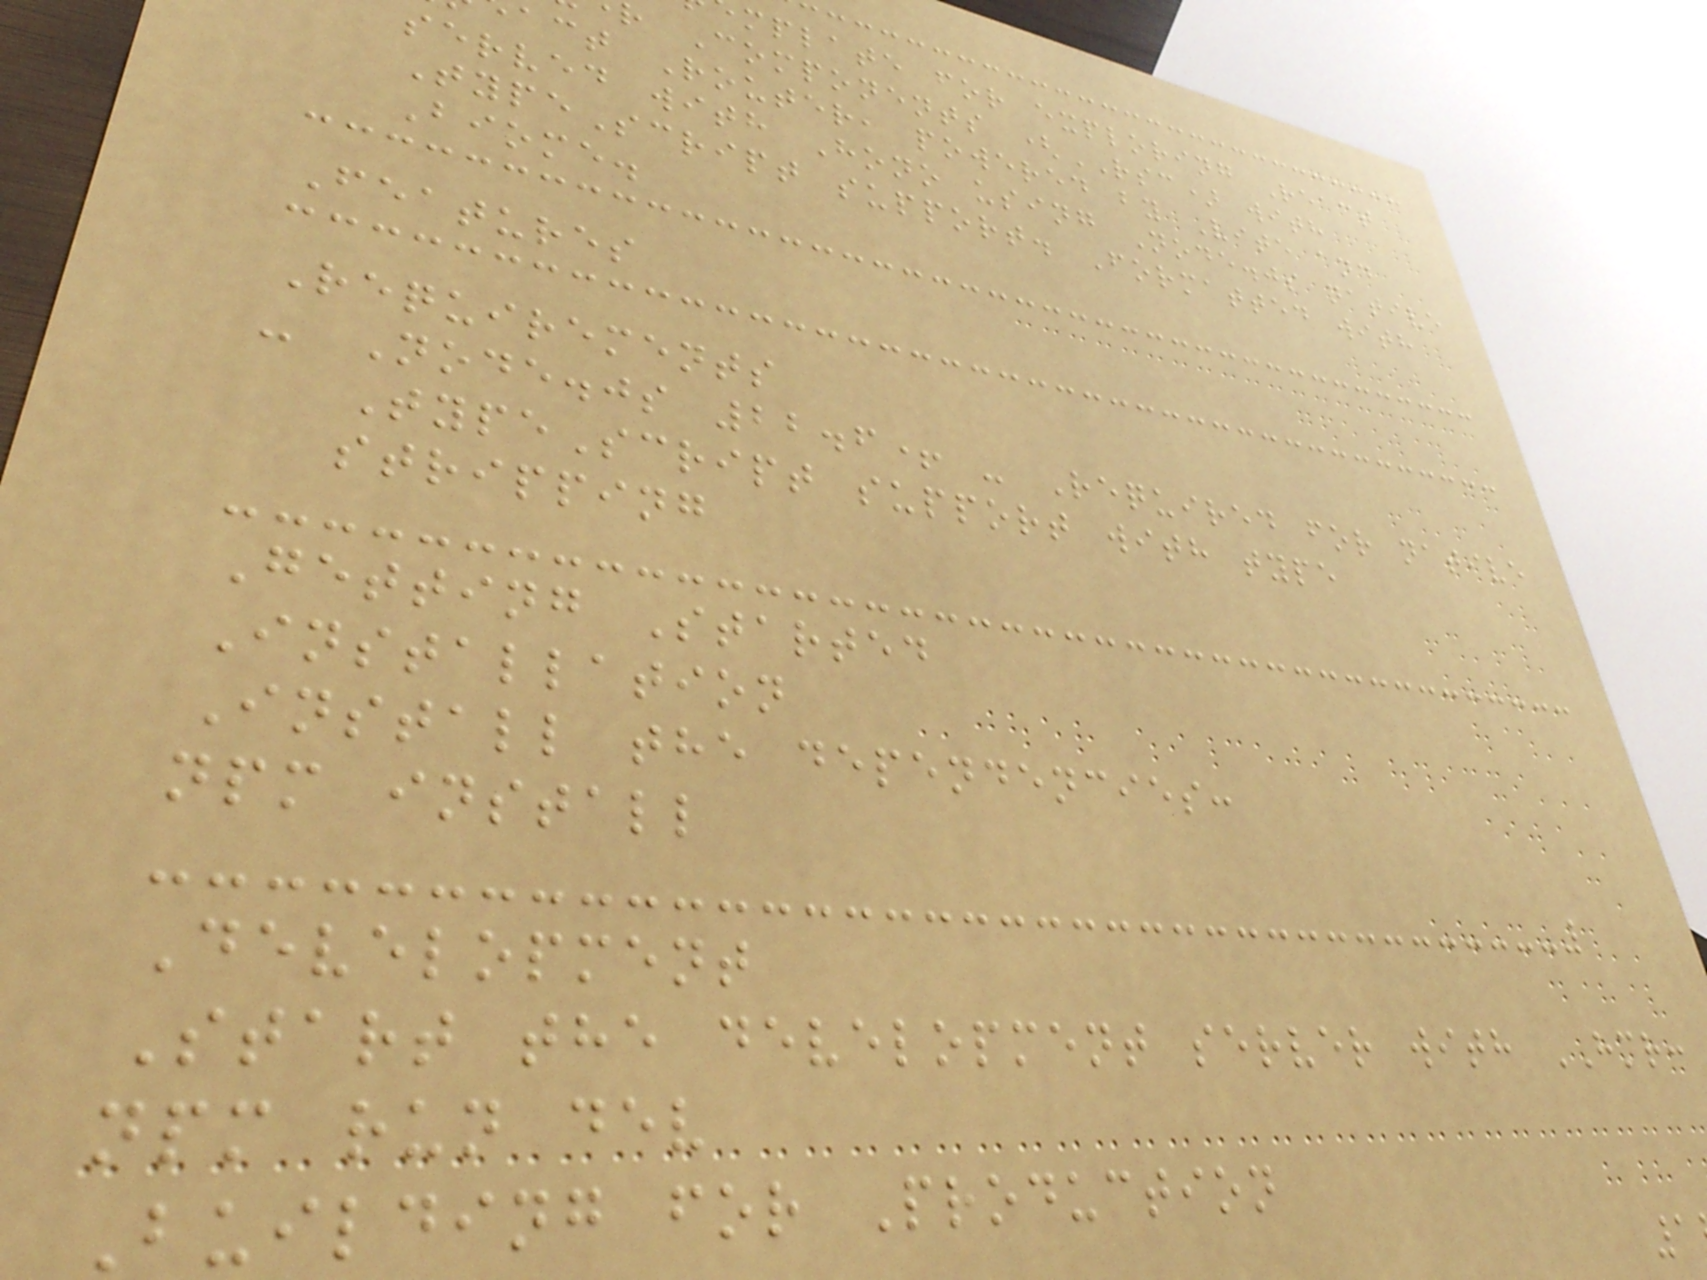mplate for exploring React
r Components (RSC) with
act Router, powered by Vite and
served with Hono using Node.js native
TypeScript support. Formatted with
Biome.
Features
Requirements
- Node.js 22.6+ - Required for native
TypeScript support with type
stripping
Getting Started
Installation
Install the dependencies:
npm install
Development
Start the development server with HMR:
npm run dev
Building for Production
